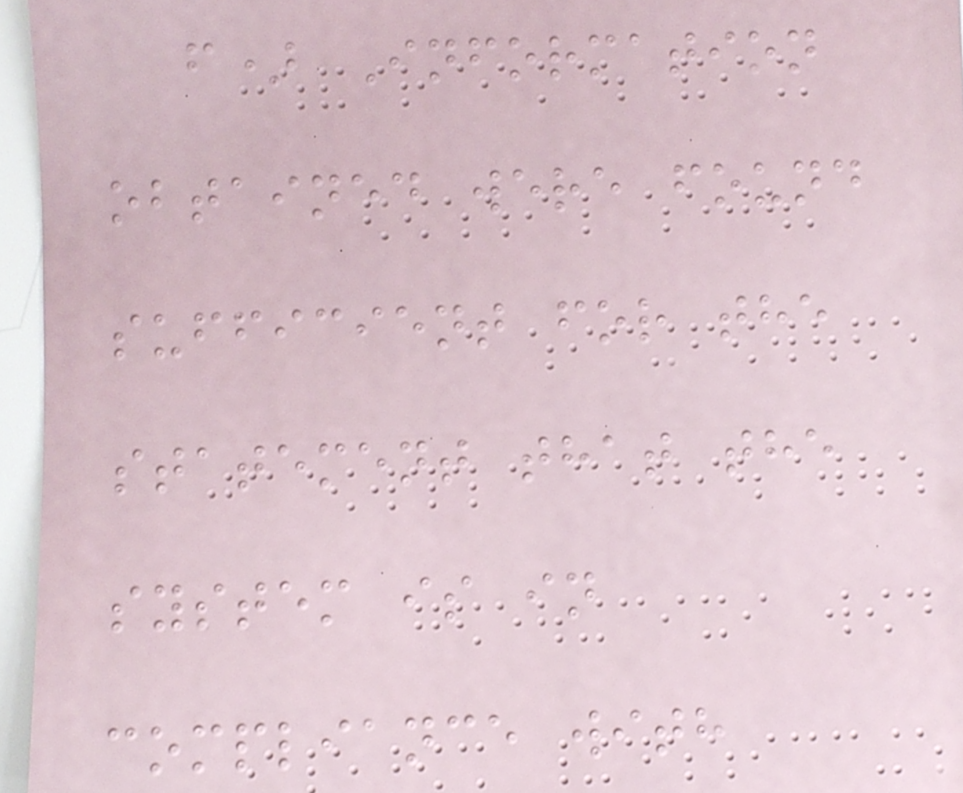f) Information
obtained were found
sufficient for the
statement that the
system is in
compliance with
